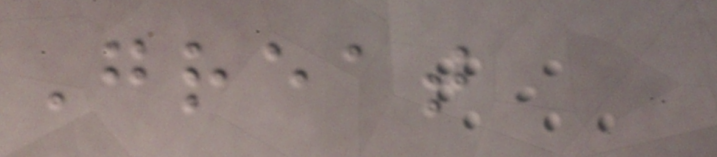Great
